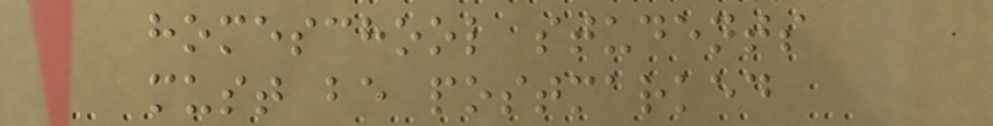homeschool students
must be postmarked
